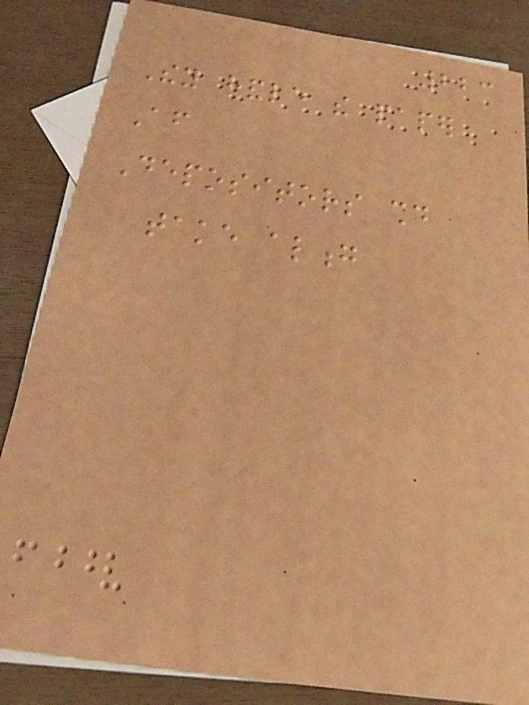223
They handle the paper
After
Depositors should
take along
